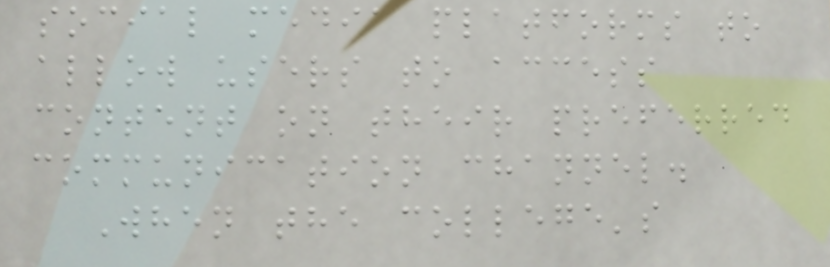social media platforms to
allow users to access
content on their preferred
communication channel.
When the college's
